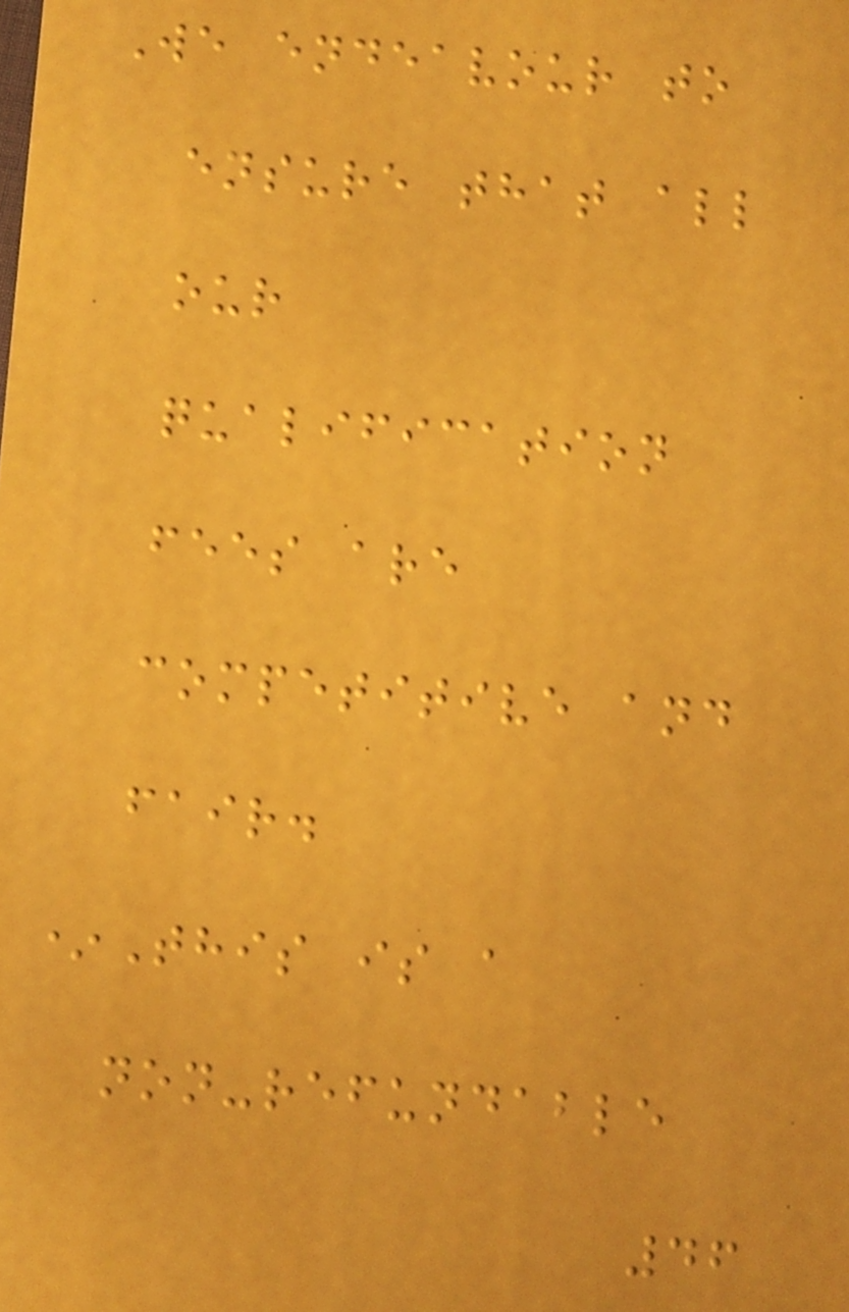We endeavour to
ensure that all
our
qualification
fees are
competitive and
fair.
*This is a
non-refundable
46
